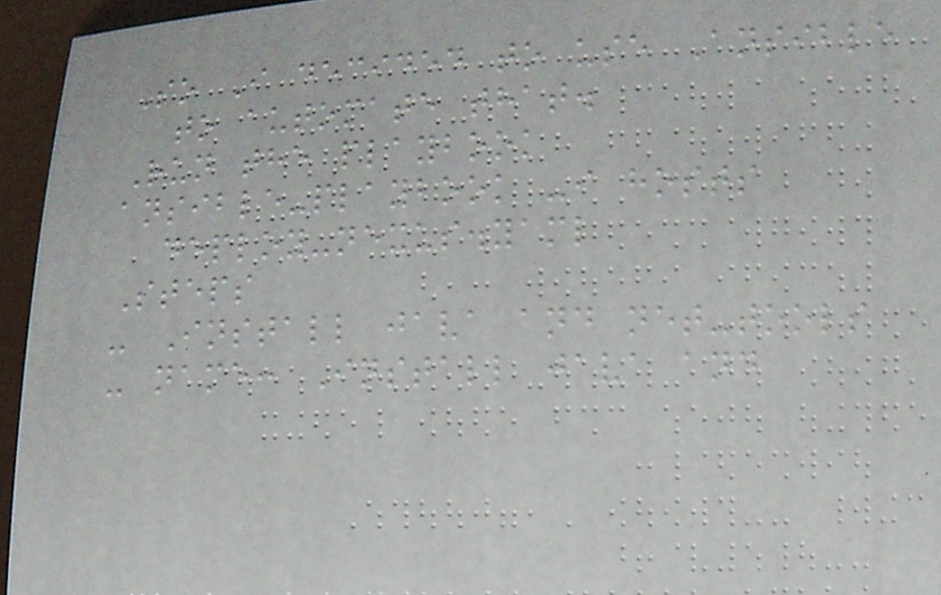So I decided to use Ansible
to automate that.
Run the playbook
ansible-playbook -i hosts
deploy-nexus.yaml
Steps
- Install java and net-tools
- name: Install java and
